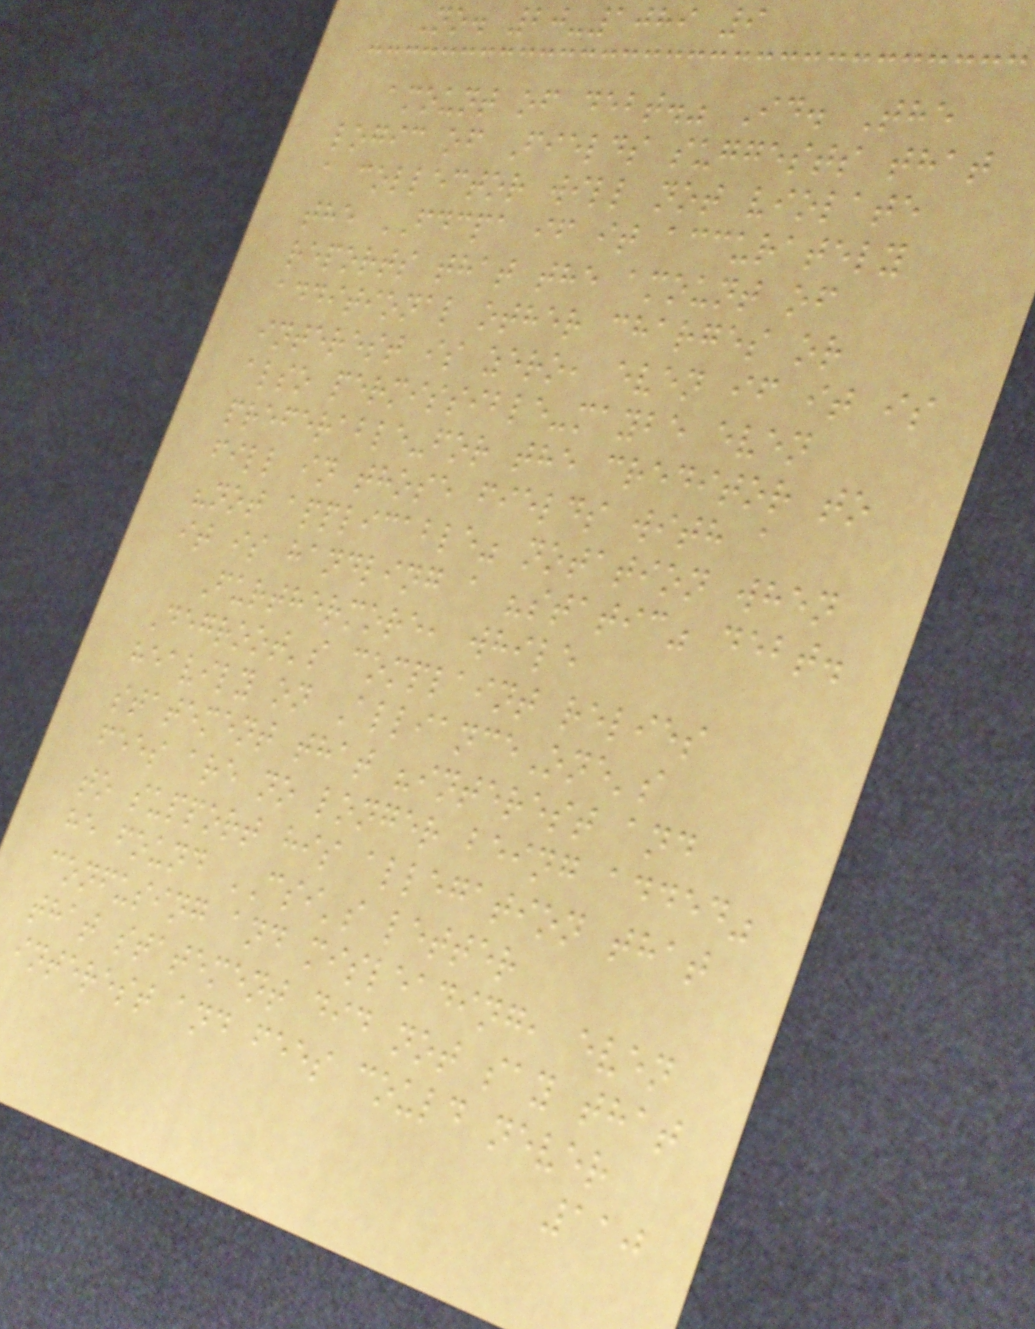No. 20-1089 9
amount of debt." Id. The
logic of Fields suggests that
a collector will not violate
the FDCPA if it accurately
reports that the amount of
additional other charges or
interest is zero, even if it is
also permissible-maybe even
preferable-for the creditor to
fill in those fields with a
"not applicable" notation when
it is handling a "static" debt.
Furthermore, while
Degroot's complaint relies
heavily on AllianceOne's
statement that "interest and
fees are no longer being added"
to support his allegation that
he found CSI's letter
confusing and misleading, even
that statement did not say that
interest and fees could never
110
